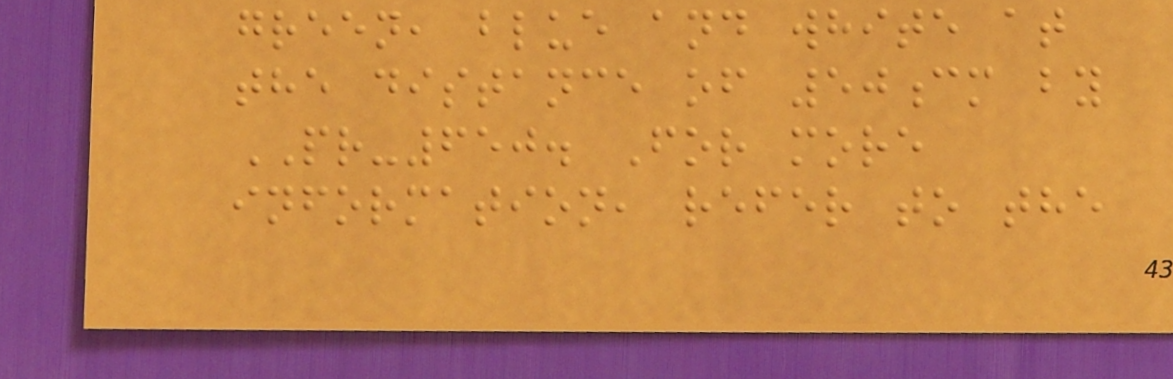green, blue and white at
the distance of 50cm by
PR-650. For more
information, refer to the
